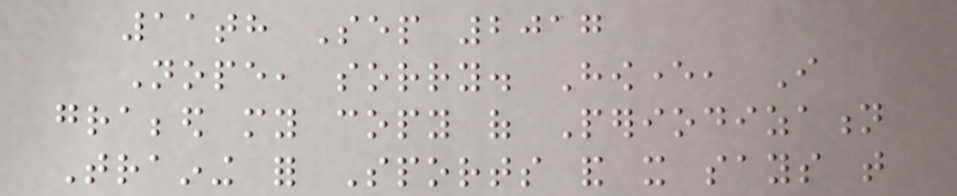11th Sep 2017
Nope, sorry. However, I
grabbed my copy of Periodization
Training for Sports and it says that
